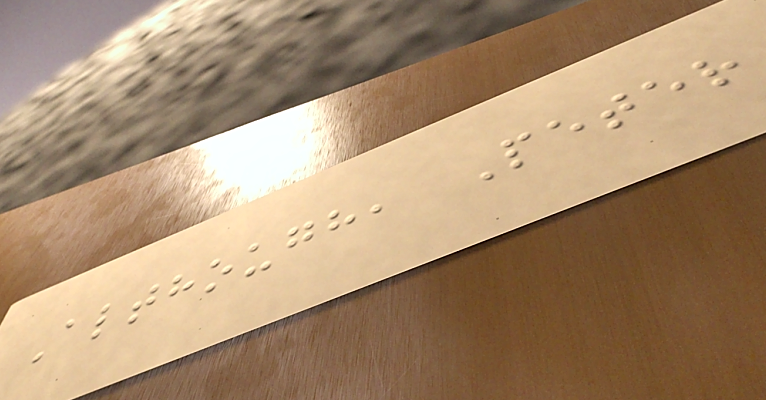Although, Peter
